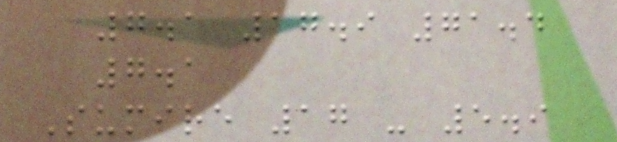7.1 17.9 71.4
7.1
Sumire 17 - 5.9
